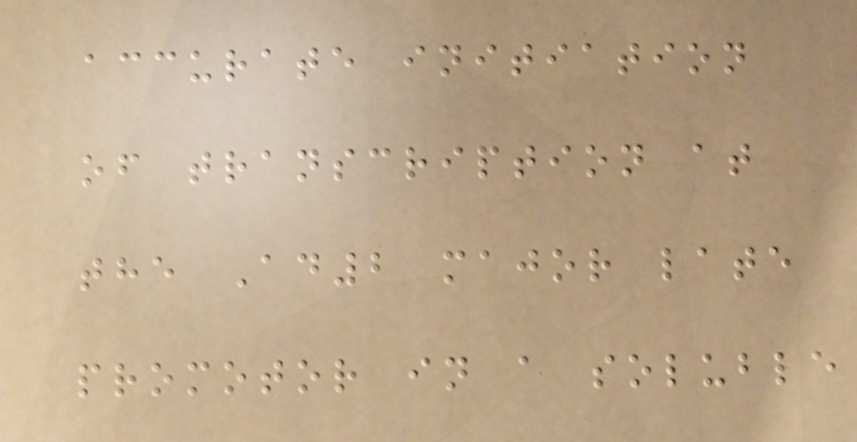accurate initiation
of transcription at
the Ad2 major late
promotor in a soluble
